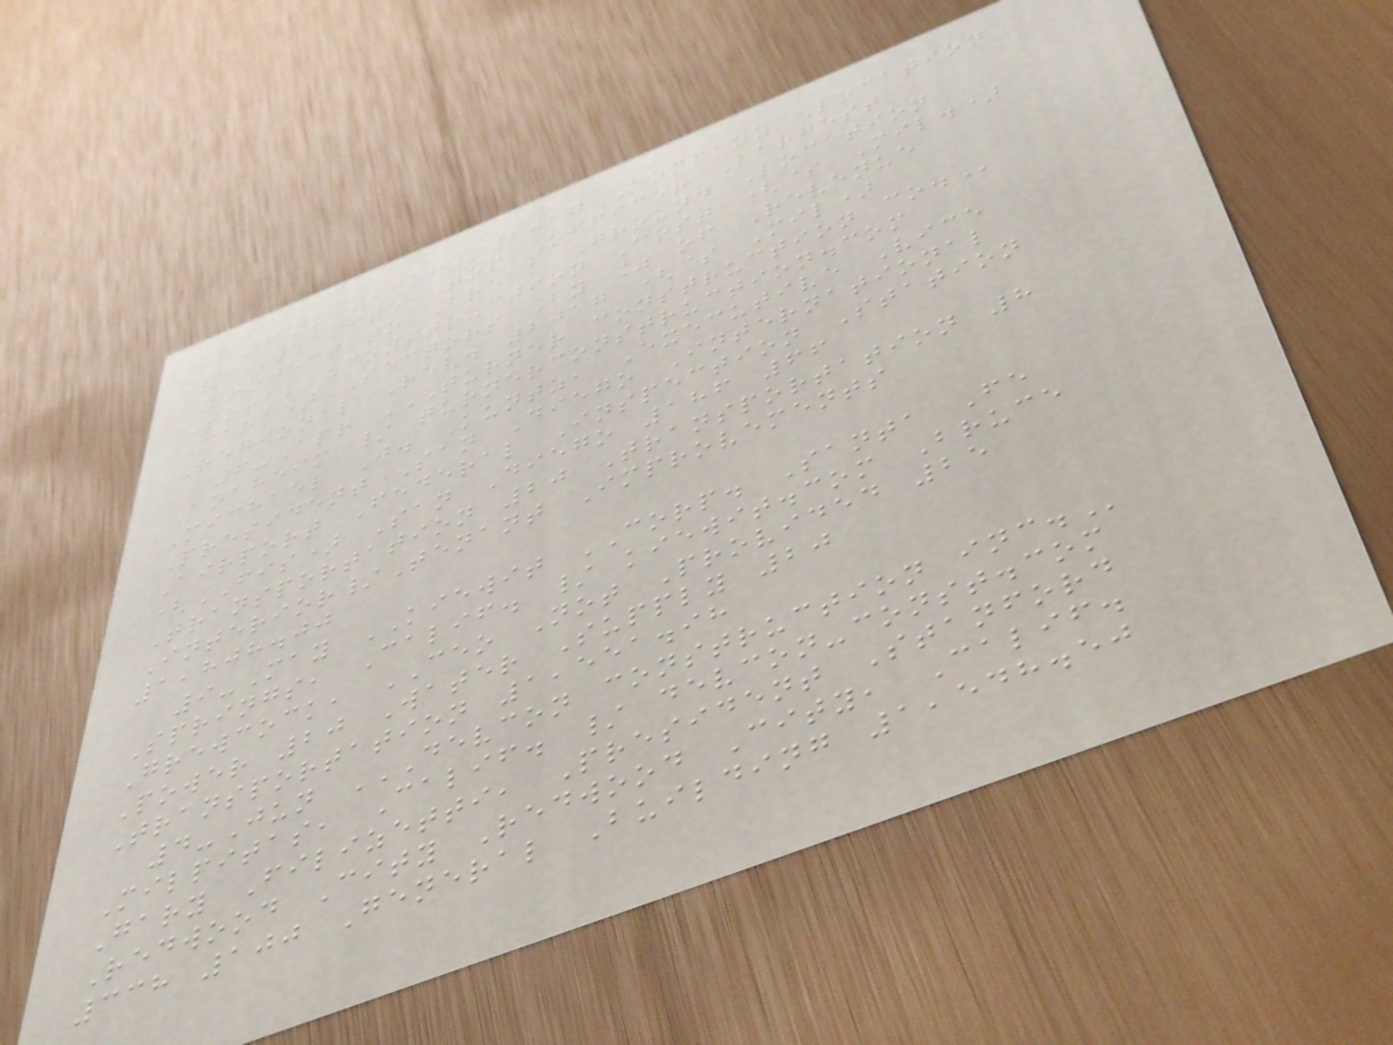Rank 2018/2017 Company Location
/ Website Top Officer Largest
Project to Break Ground Location
Total Construction Cost ($ Mil.)
Market Sectors By % of Revenue
Regional Rev. 2017 ($ Mil)
6-Apr TURNER CONSTRUCTION CO.
Anaheim / turnerconstruction.com
Michael J. Kuntz, Executive Vice
President San Diego International
Airport Federal Inspection Station
(FIS) San Diego 186 66
Transportation 20 Transportation 8
Interior/Tenant Improvements
1,808.00
9-May KIEWIT CORP. Santa Fe
Springs, Calif. / kiewit.com Bruce
Grewcock, CEO Not Provided 25
Power 20 Water Supply 20
Transportation 1,551.98
4-Jun DEVCON CONSTRUCTION INC.
Milpitas, Calif. / devcon-const.com
Gary Filizetti, President Stanford
Redwood City Redwood City, Calif.
338 100 General Building 1,548.50
